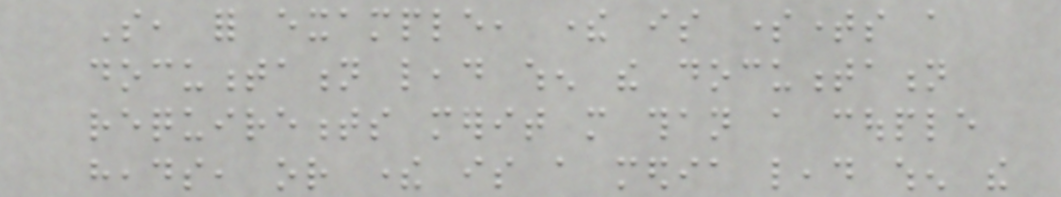So, for example, there is sometimes a
documentation lead when the documentation
requirements merit more than a couple
heads, or there is a media lead when the
